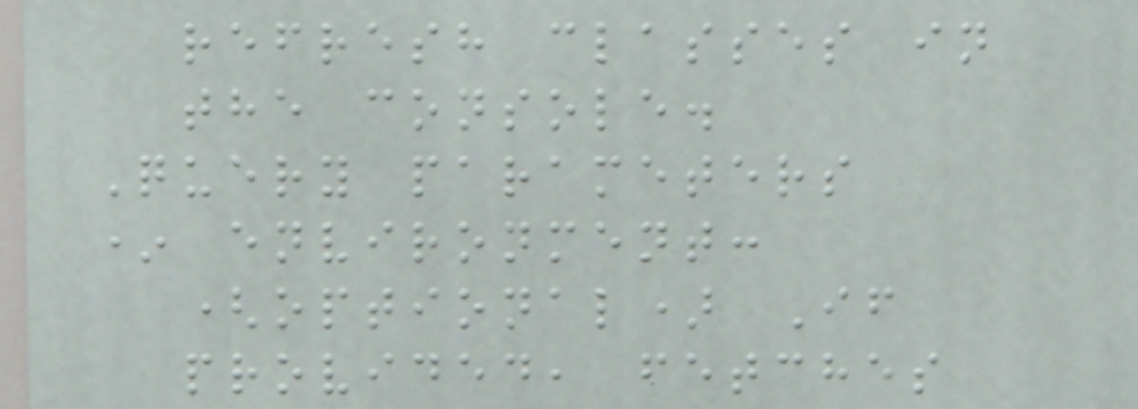refresh classes in
the console.
Query parameters
* environment:
(optional) If
provided, fetches
